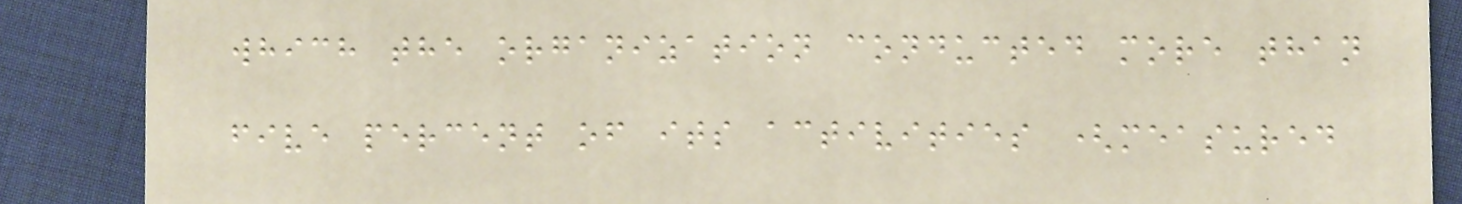which the organization conducted more than
five percent of its activities (measured
